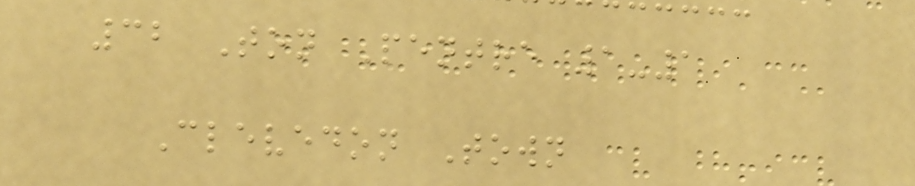32 Ton Pentre 1-1
Clevedon Town
